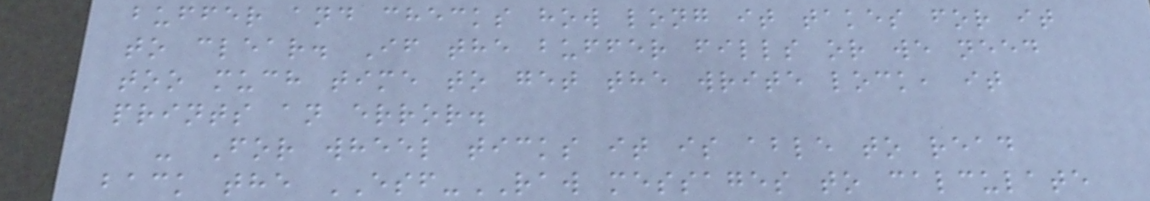buffer and checks how long it takes for it
to clear. If the buffer fills or we need
too much time to get the write lock, it
prints an error.
- For wheel ticks it is able to read
back the ESF-RAW messages to calculate
